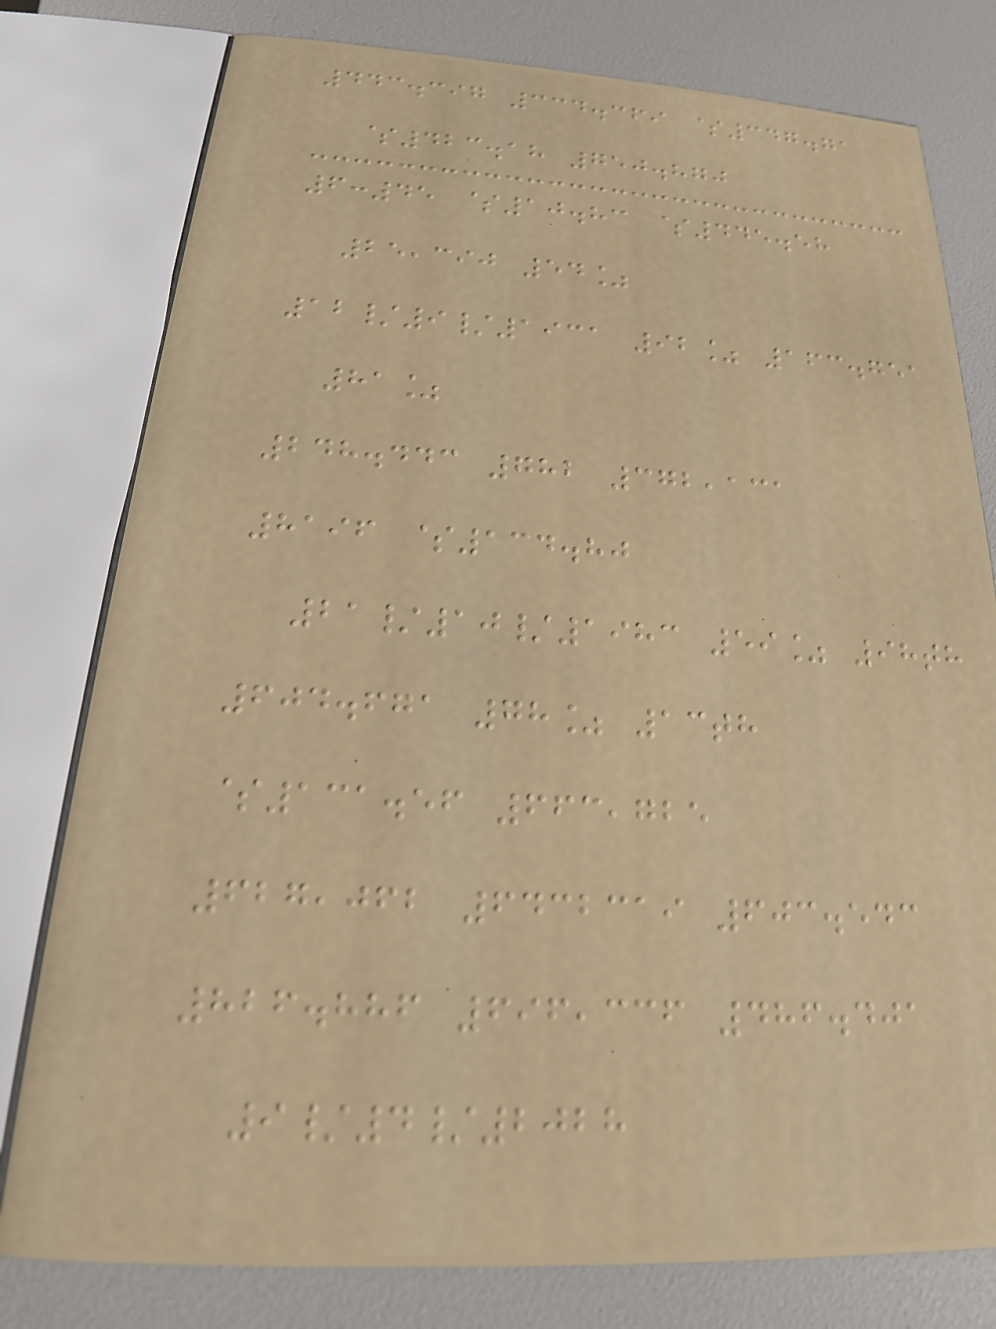443.397 334.369 $347.71
$423.18 750.870
6:45 $10.83 $445.58
25,390 54%
12/9/1931 92% 163.751
81%
248.443 782 372,131
8196 $134.80
21/10/1983 59% 98th
604.671 78% 13th
$131.56 663,725
627,062 6432319 603.543
826.886 696,336 486.401
9/4/2028
